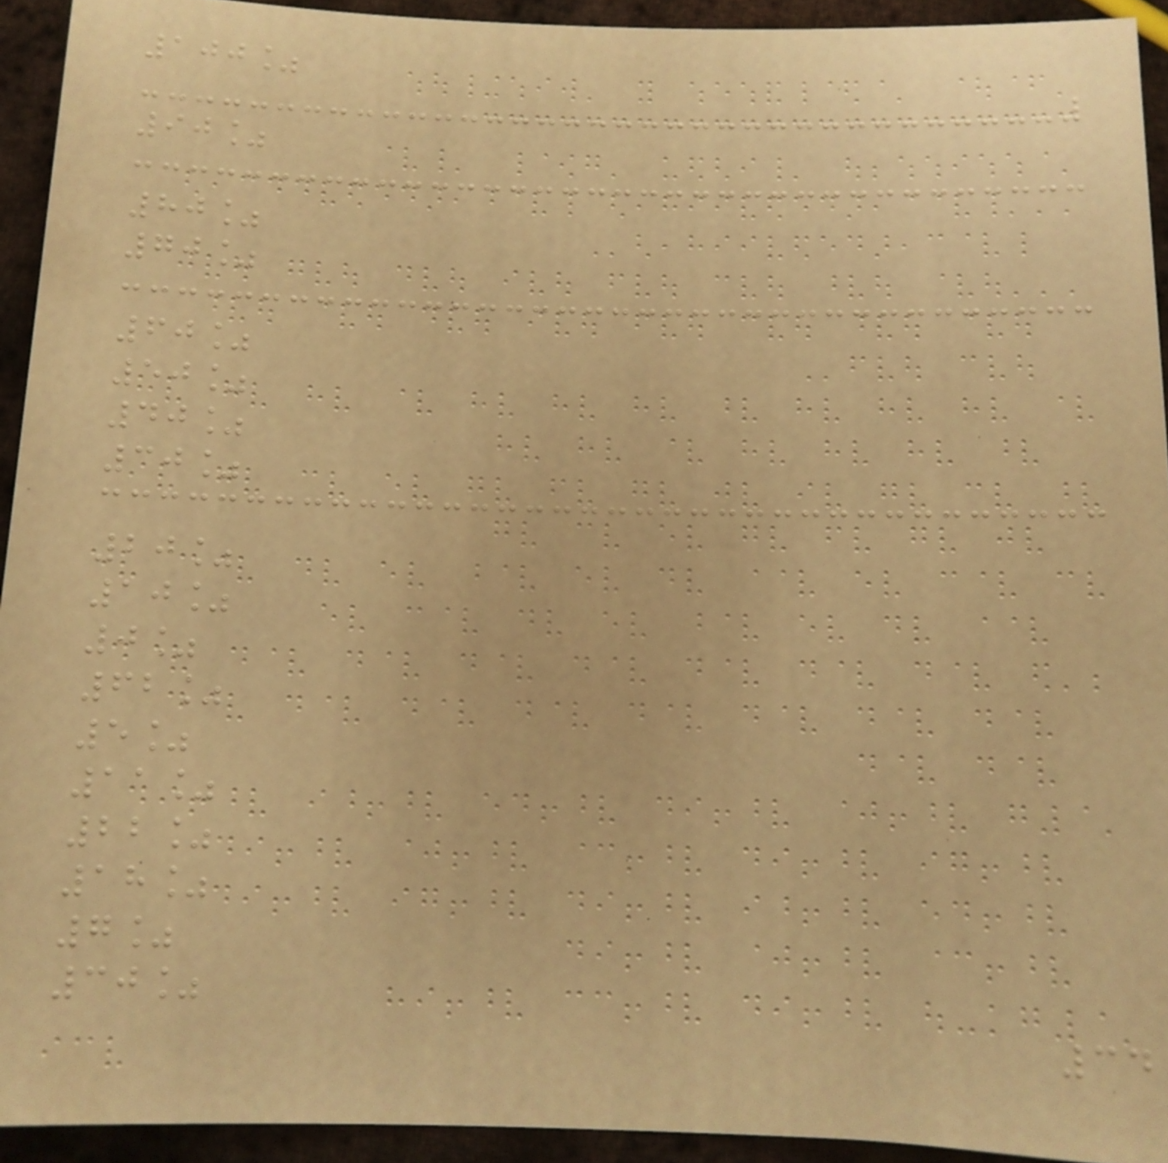100%
90%
80%
70%
60%
50%
40%
30%
20%
10%
0%
62%
5%
11%
22%
18%
7%
30%
34
